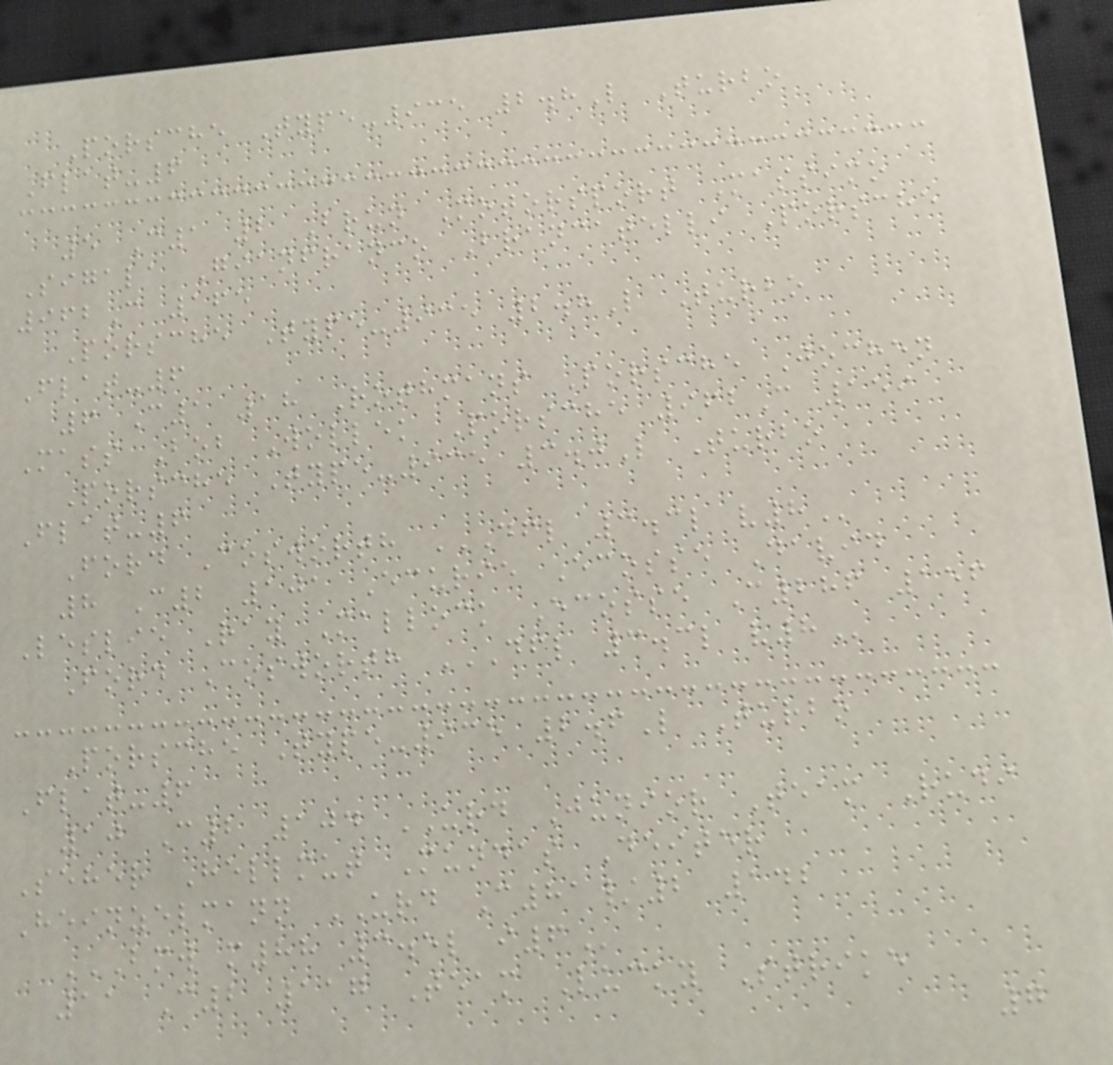Porsche Type-935 2.8L Turbo
Flat-6
5 C1 2 Brun Motorsport Massimo
Sigala Gianfranco Brancatelli Porsche
962C 165
Porsche Type-935 2.8L Turbo
Flat-6
6 C1 18 Rothmans Porsche Jochen
Mass Bob Wollek Porsche 962C 159
Porsche Type-935 3.0L Turbo
Flat-6
Ford Cosworth DFL 3.3L V8
8 C2 101 Ecurie Ecosse David
Leslie Ray Mallock Ecosse C286 156
Ford Cosworth DFL 3.3L V8
Porsche Type-935 2.6L Turbo
Flat-6
10 C2 104 URD Junior Team Rudi
Seher Hellmut Mundas Deiter
Heinzelmann URD C81/2 142
BMW M88 3.5L I6
11 C2 117 Team Lucky Strike
7
